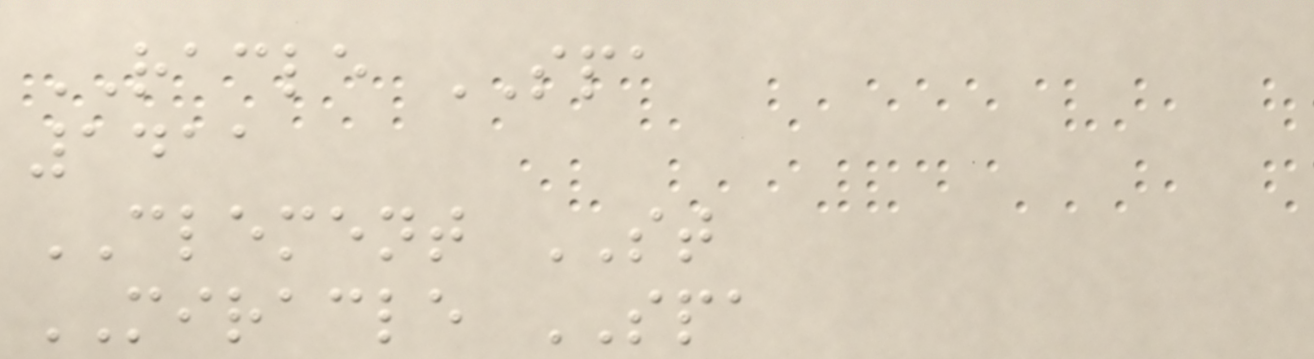RACLE SPA
1411
CLEMENT ST
MIRACLE SPA
